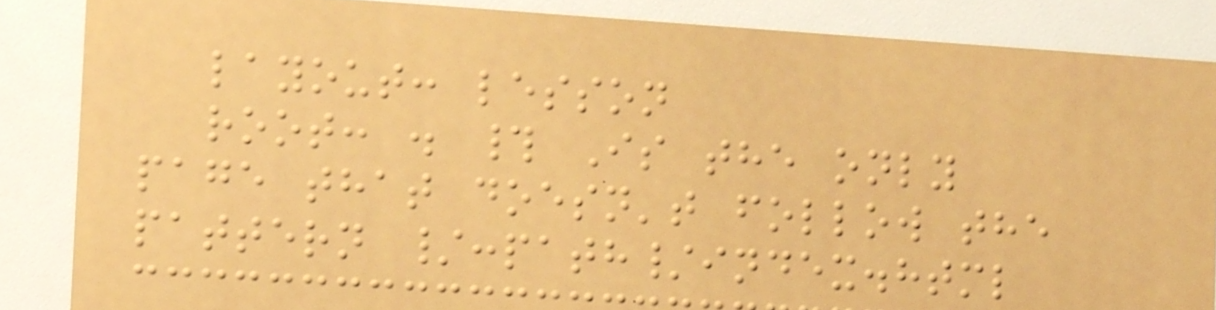layout: lesson
root: . # Is the only
page that doesn't follow the
pattern /:path/index.html
